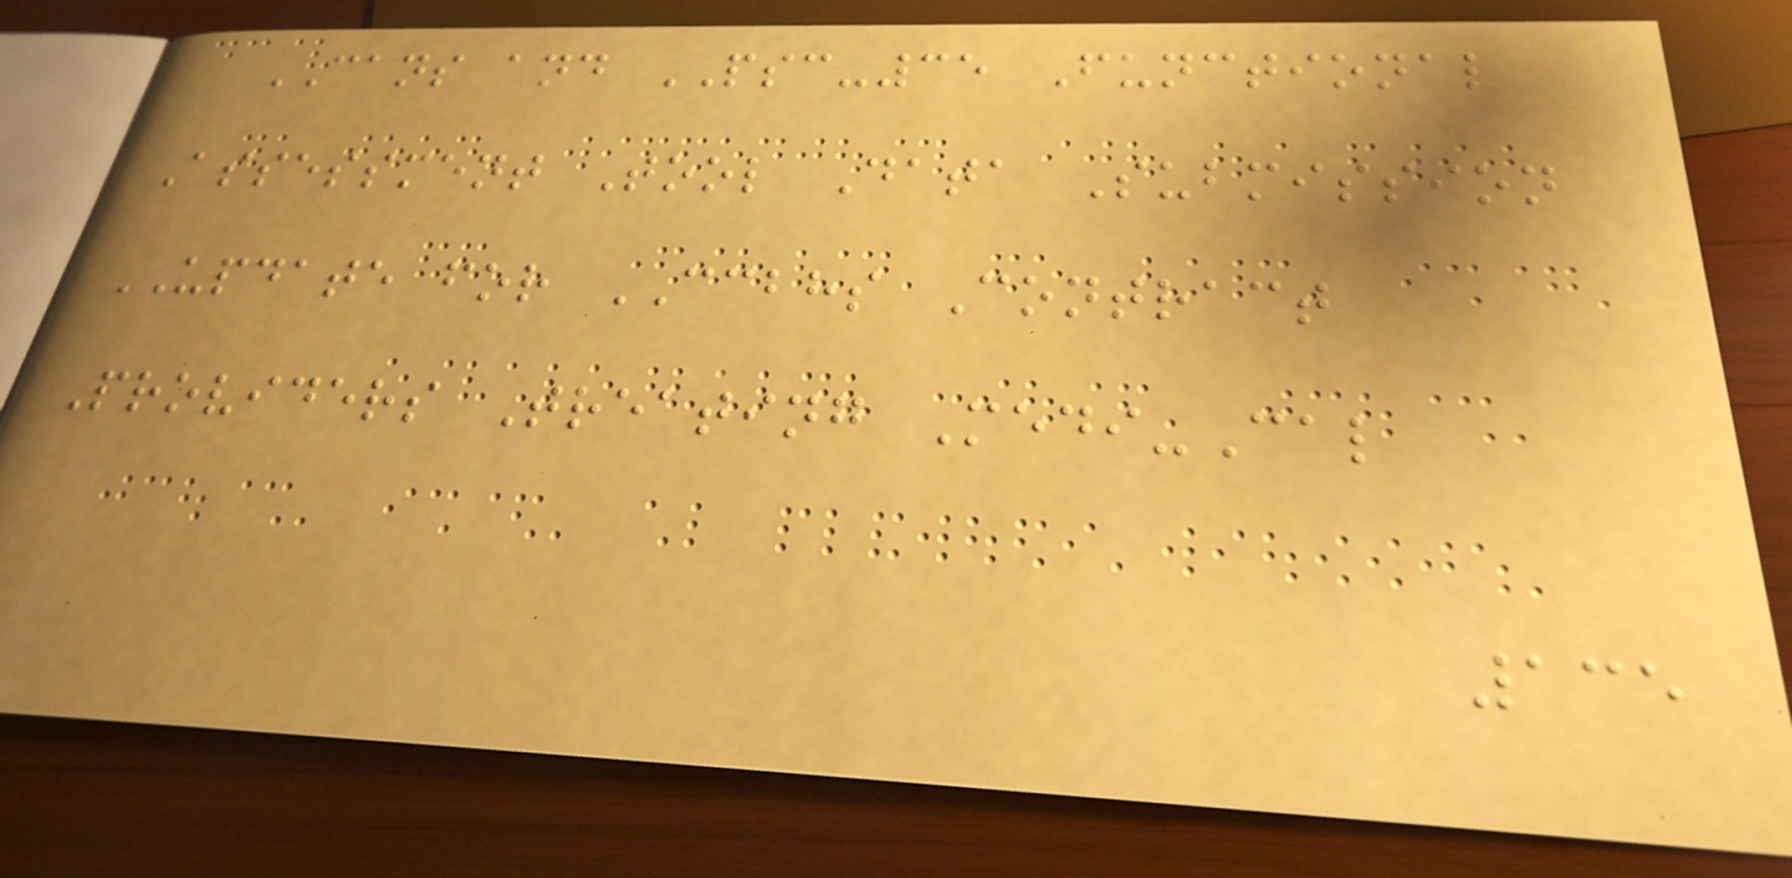CANS and PSC-35 Functional
Assessment Tool Data Submission
UPDATE for CCBHS Contract
Providers Treating Medi-Cal
135
